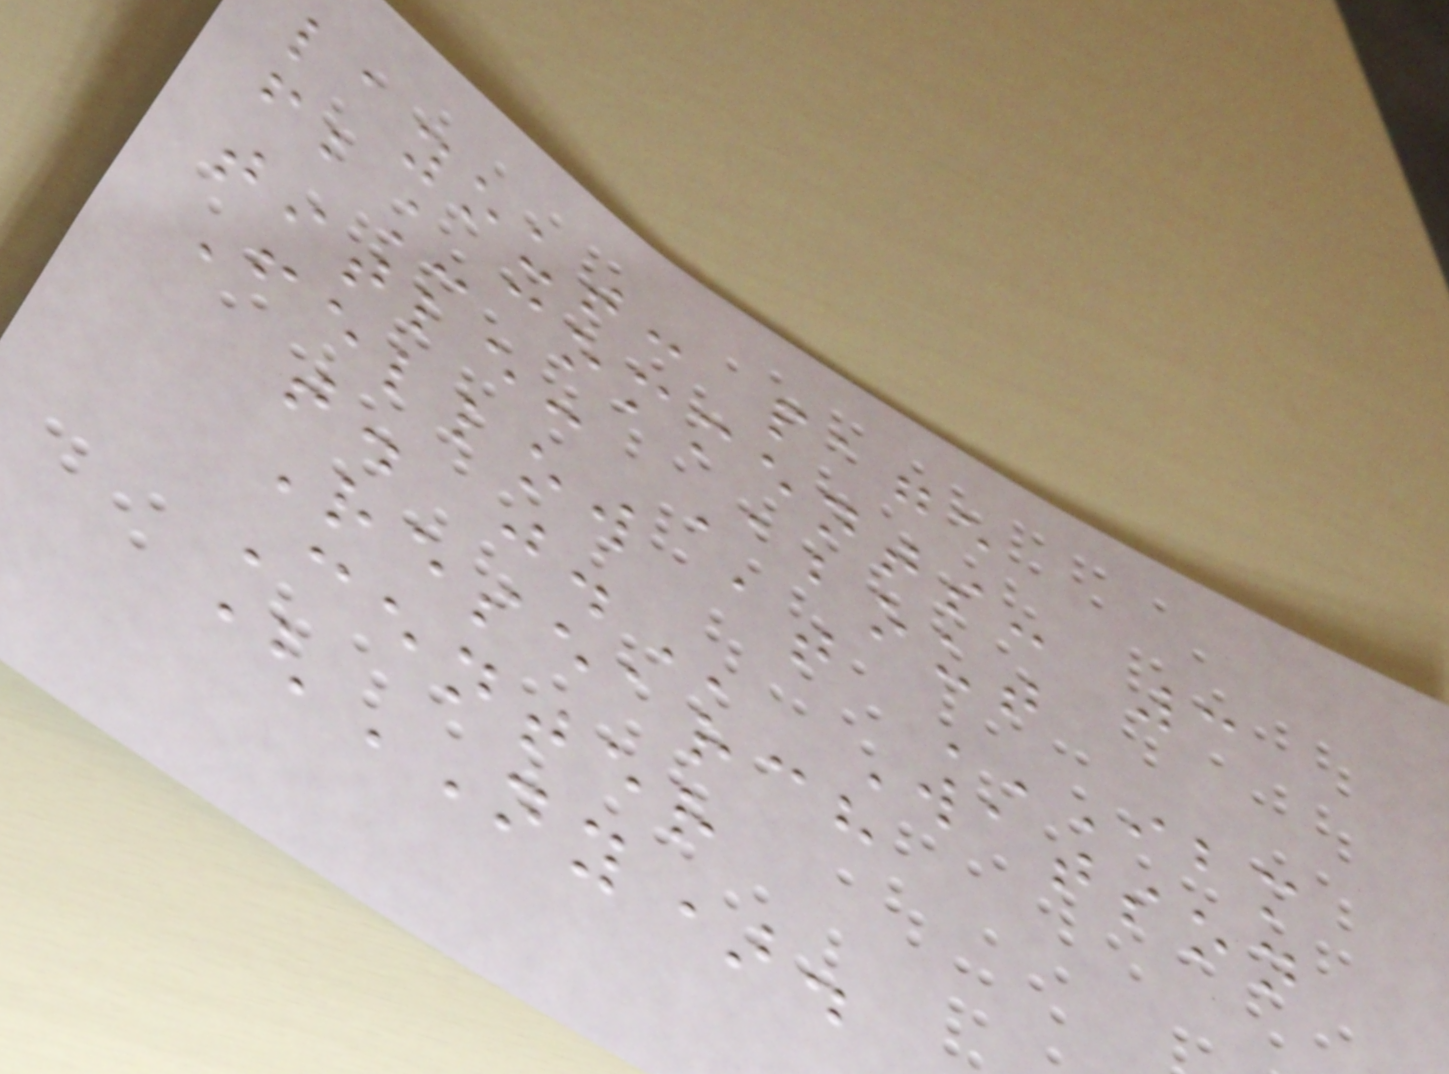layout: page
fb_comments: 3
title: About
Fellow at IBM
T. J. Watson
Research
Center
(NY).
